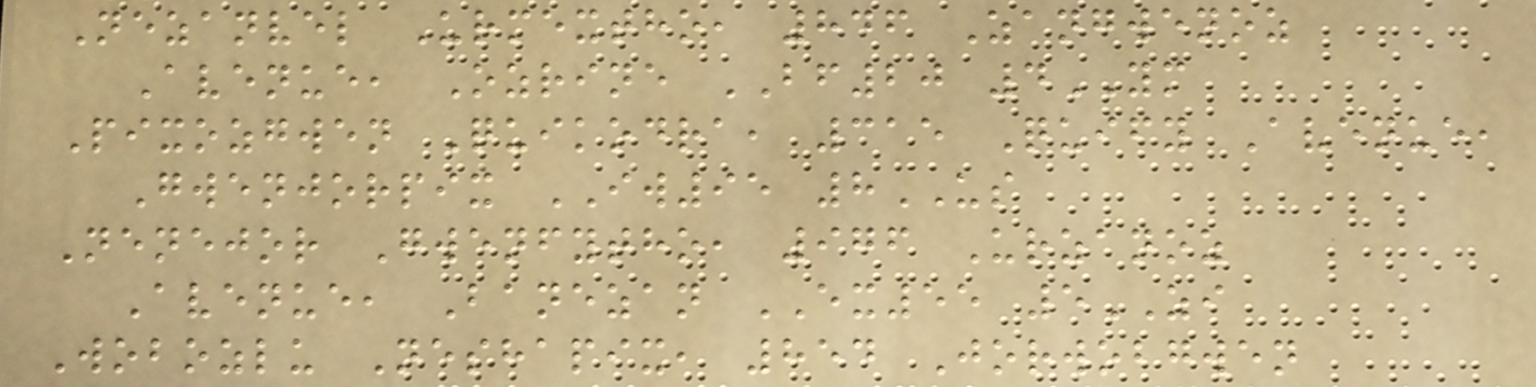Nezanvel Urmextho, 846 Zangwenoz
Avenue, Ozrine BF20 4YM
Pixozgwen Quikodra, 315 Quify Avenue,
Gwenjorpix IW95 8US
Nenejor Gwenfytho, 976 Urzanoz
Avenue, Banezan EX55 5ZI
Wobozlu Neshapix, 854 Jorwobgwen
